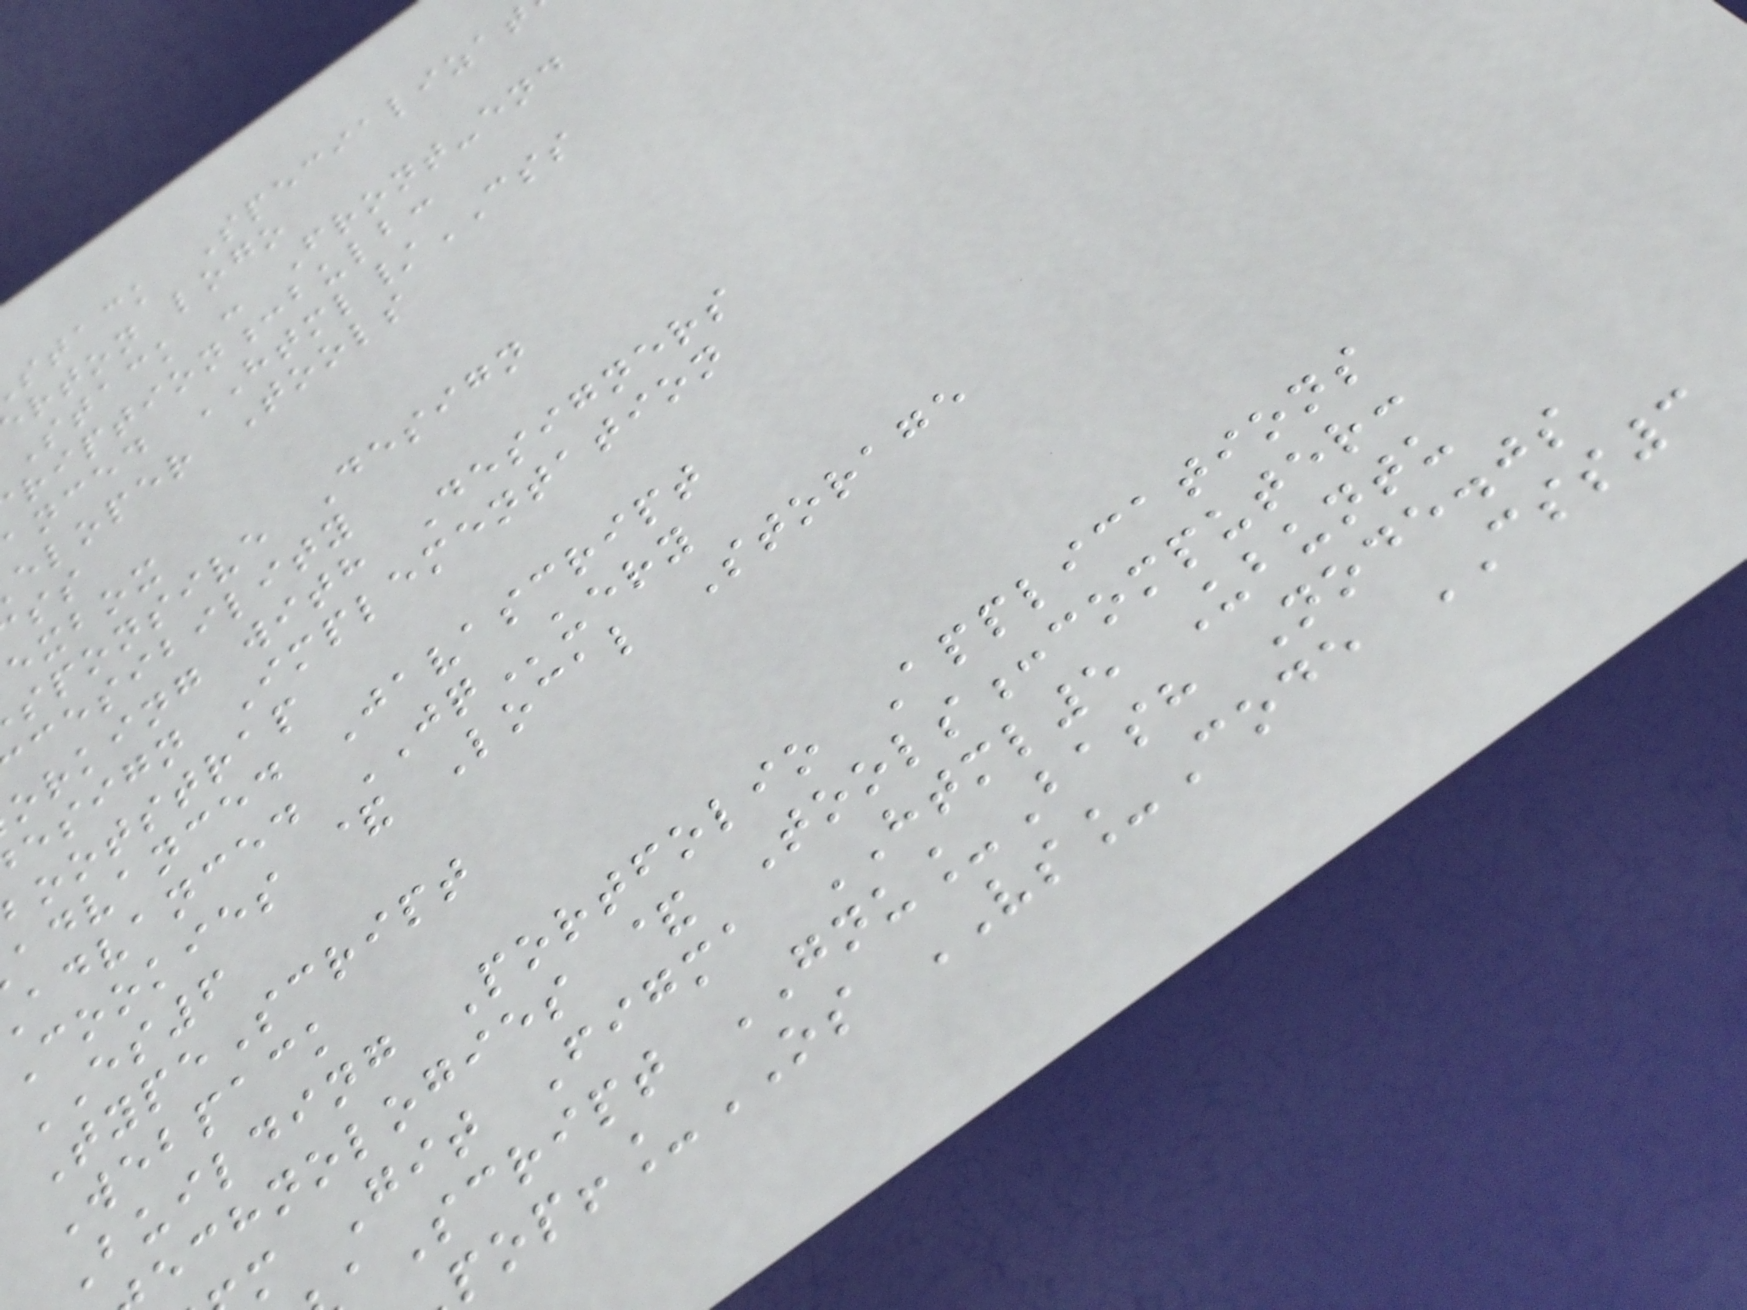stack Specializat
rton logo
Stack - Front-end
ription:bulb:
anced HTML/CSS
eloper Tools
exbox
sponsive Design
cesibility
orking with Designers
esign Implementation
bootstrap
advanced Javascript
advanced JQuery
Cookies & Local Storage
ES6
TypeScript
Webpack
Building Portfolio Applications
echnologies & Tools:computer:
m Git Figma HTML5 Ubuntu
aScript GNU_Bash Node.js
op!_OS VS_Code CSS3
